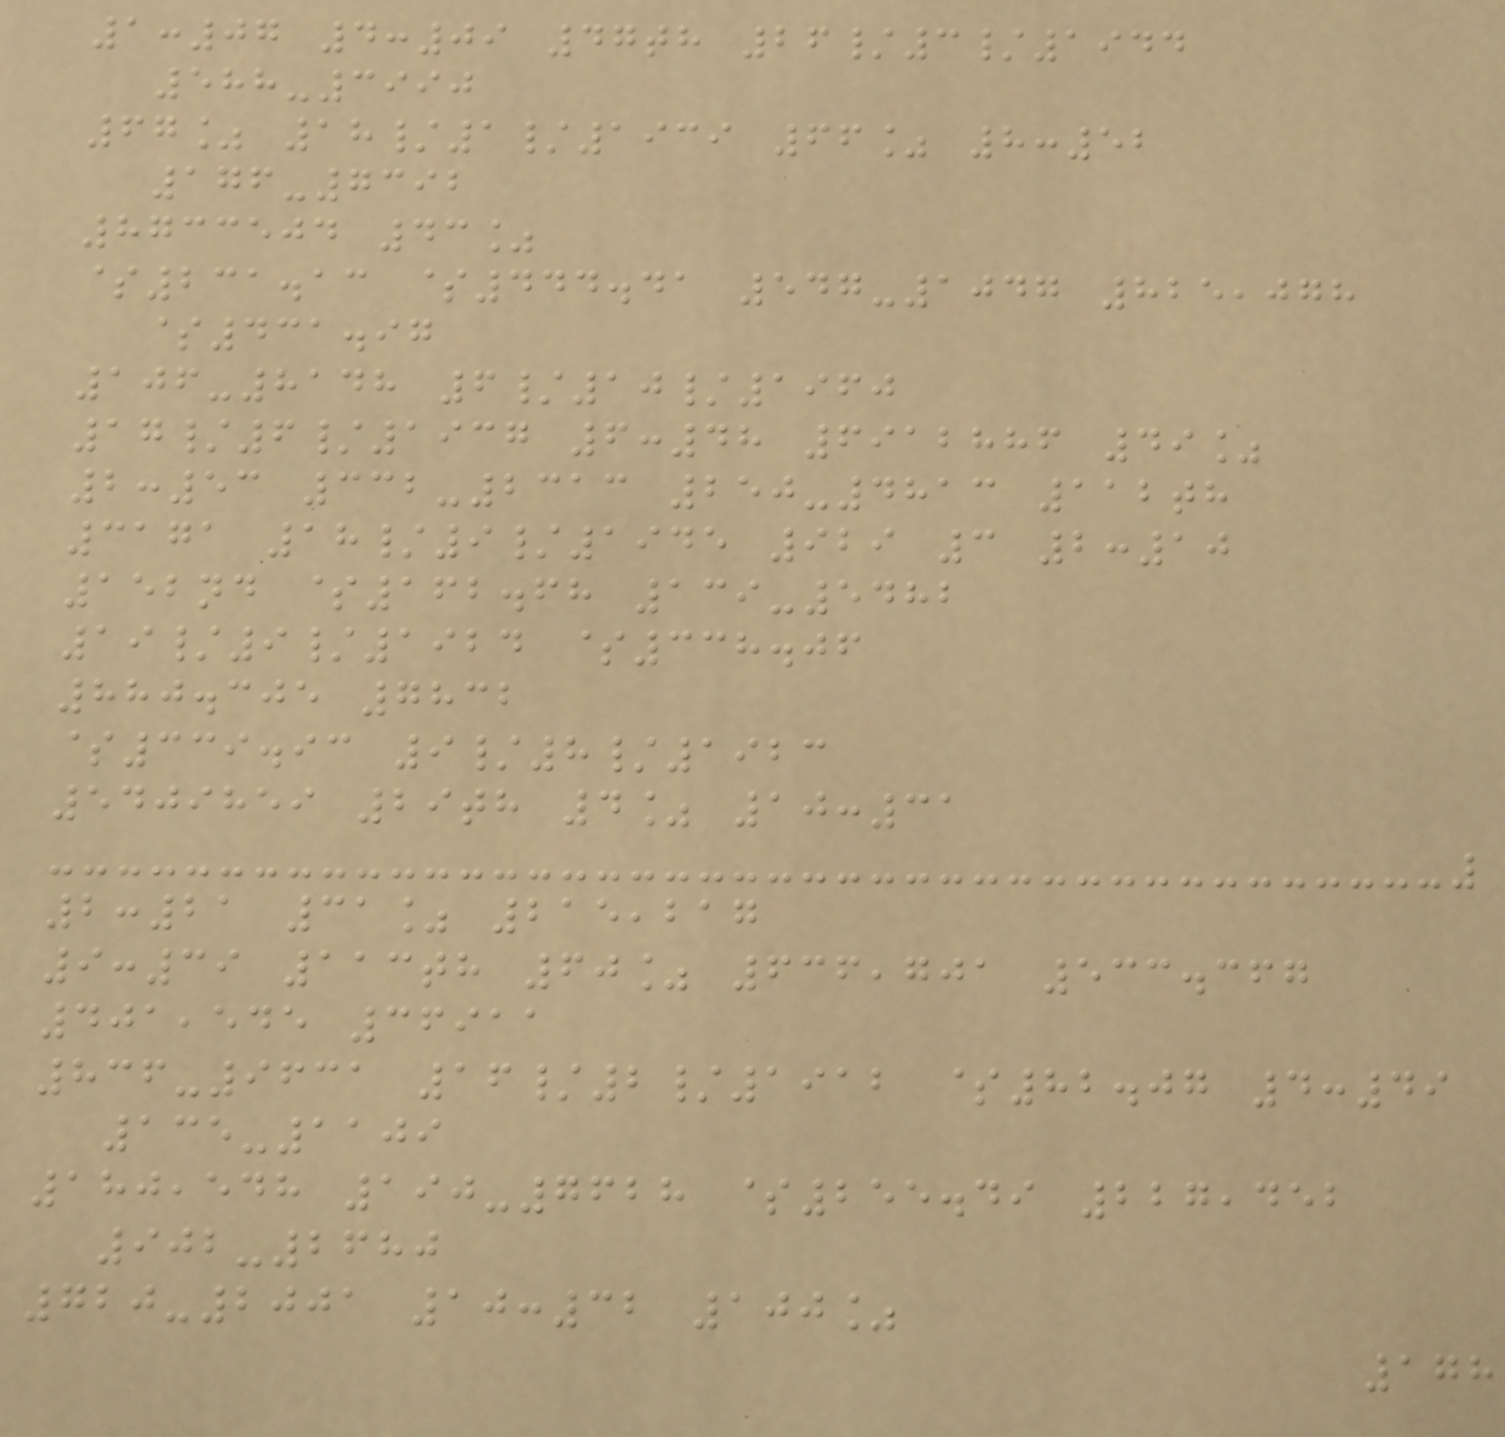1:07 4:09 47th 26/3/1944
588-3990
67% 18/1/1939 66% 8:52
176-7392
8733504 43%
$231.13 $444.41 547-1047 825,078
$431.97
106-8148 6/10/1960
17/6/1937 6:48 6912886 49%
2:53 332-2313 250-4813 112th
3171 18/9/1945 929 3 2:10
152nd $162.68 139-5482
19/9/1924 $338.06
880.305 7832
$339.93 9/8/1923
5409859 29th 4% 10:31
2:21 31% 215,217
9:39 113th 60% 636,701 533.367
401,545 36911
836-9631 16/2/1912 $82.07 4:49
135-1109
180,548 190-7628 $255.49 227,452
902-2680
720-2001 10:32 100%
178
